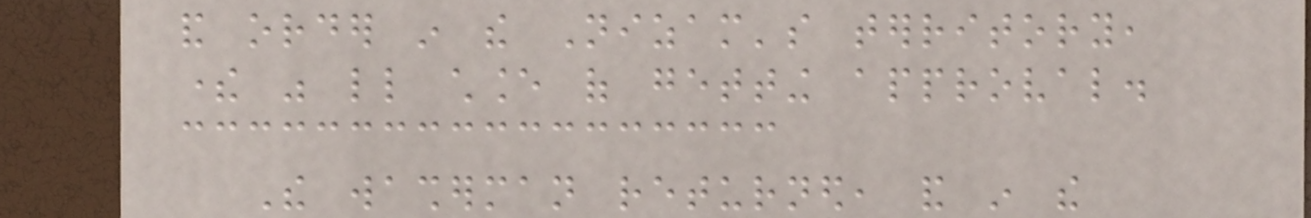and order in the Nizam's territory,
there was little chance of getting approval.
The washerman returned, and in the
